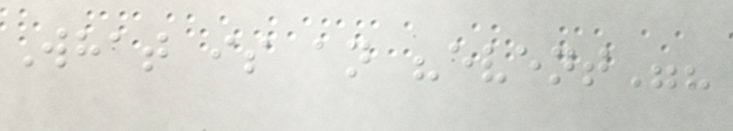What is an "event"?
